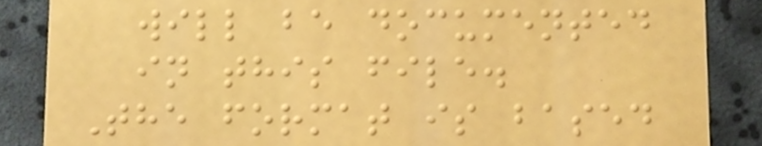will be documented
in this file.
The format is based
